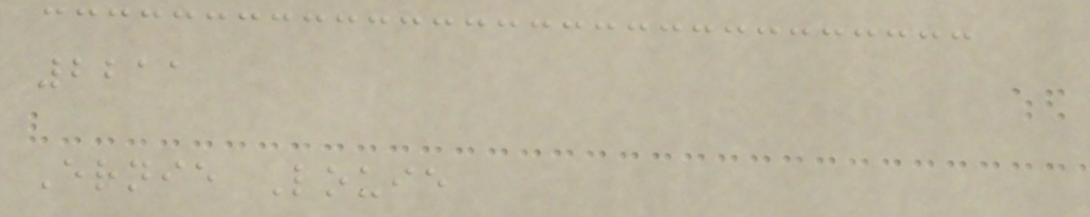2211
Ernie Louie
